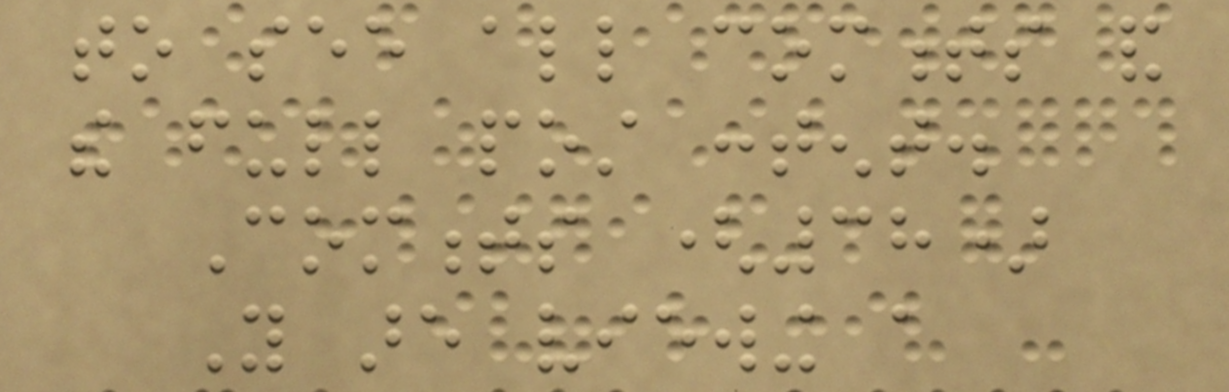to see all comments and
the full post content.
Comments (38)
You are viewing a
